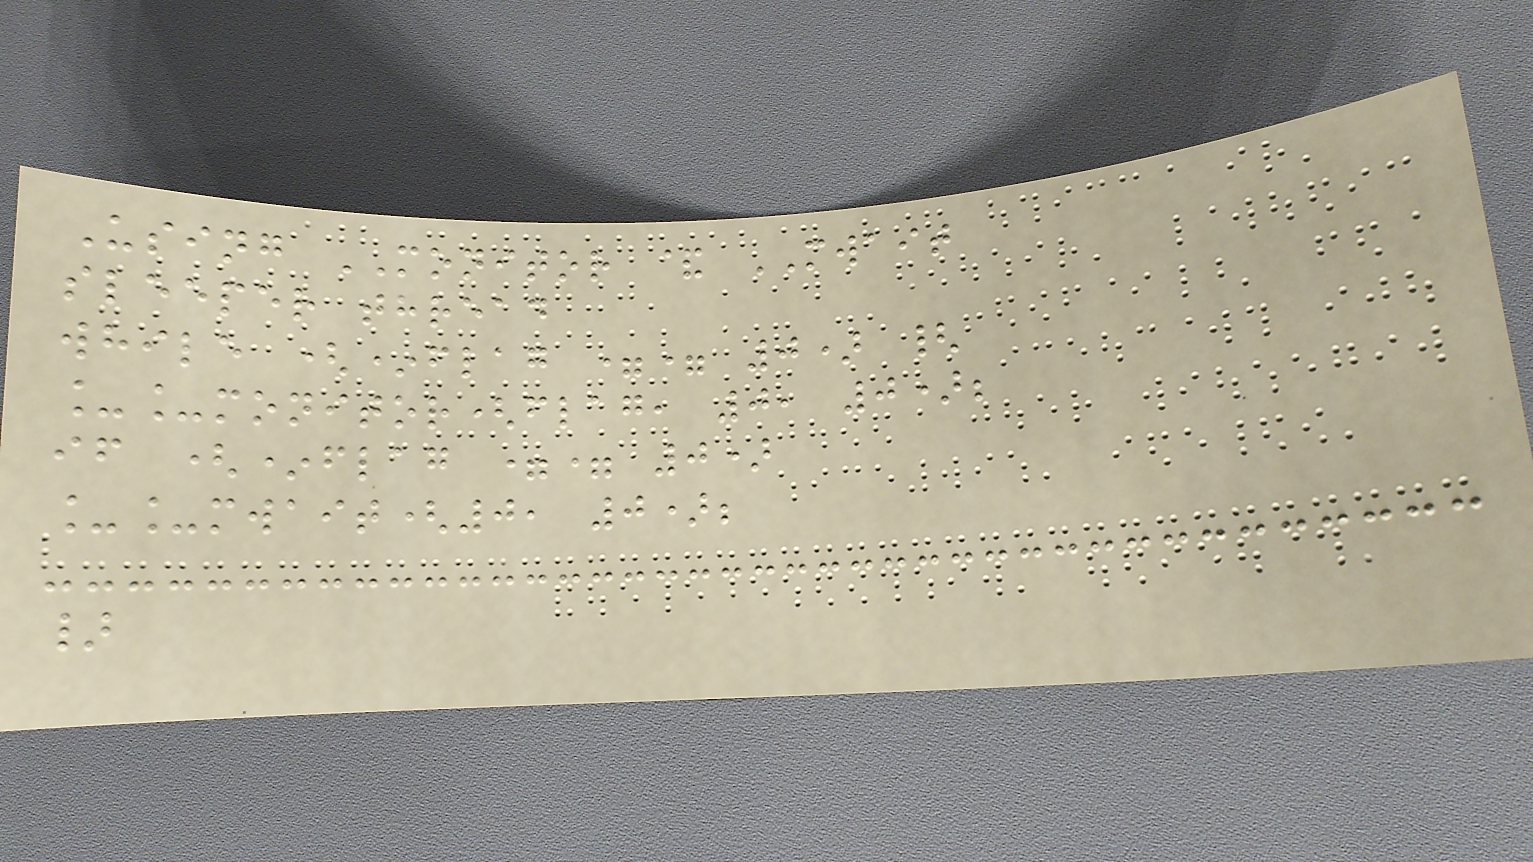Using MONITOR & MWAIT
sleeper thread
while (*flag == 0) {
__monitor(flag, 0, 0);
if (*flag == 0)
__mwait(0, 0);
}
